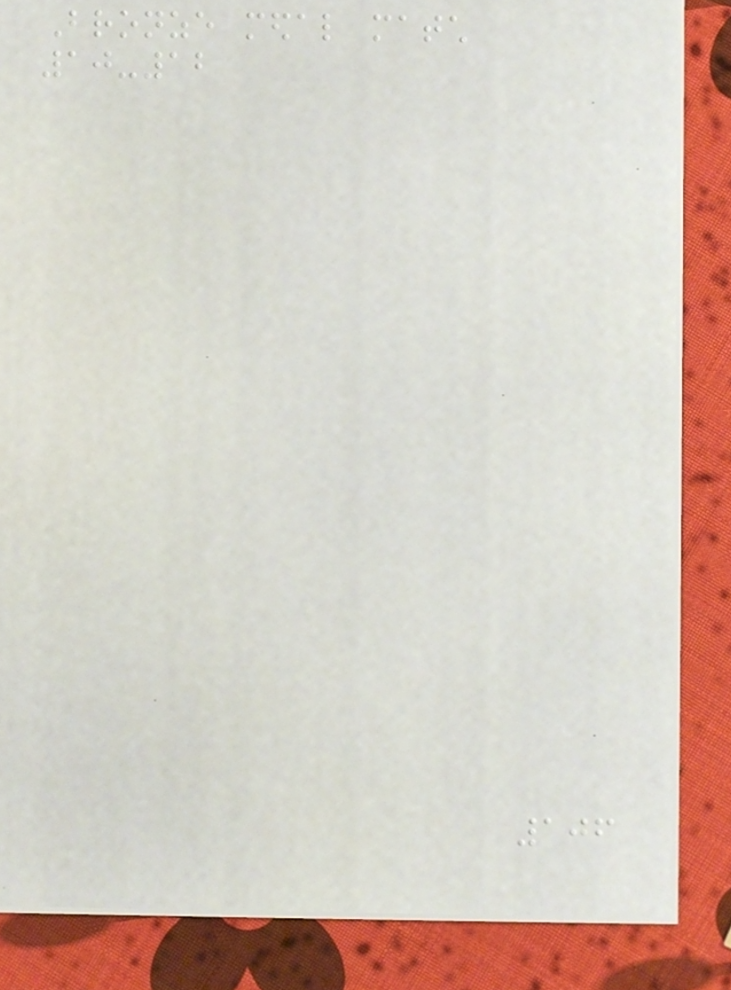Bronze medal match
10-12
106
